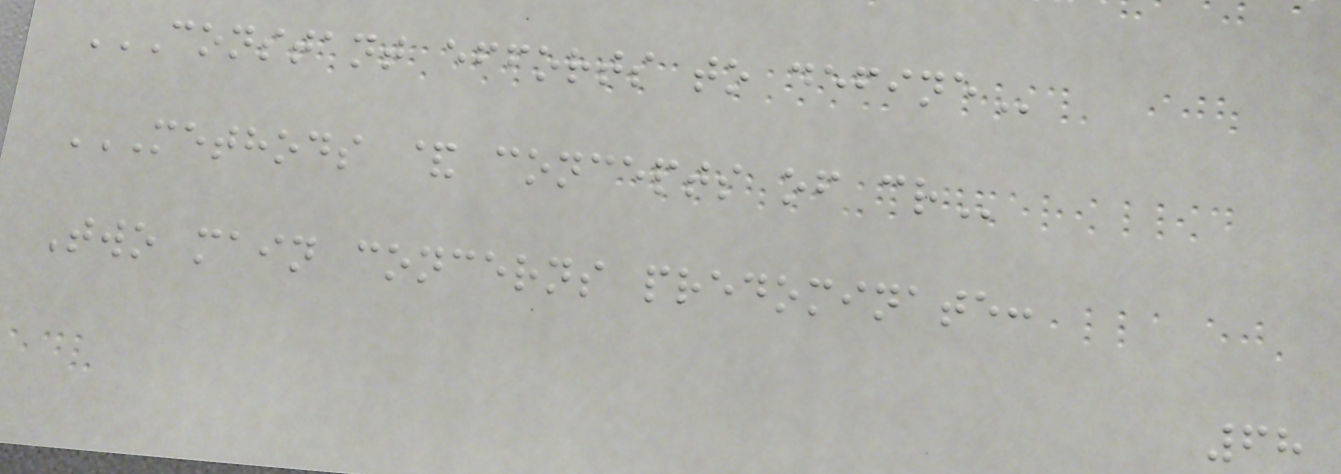CONSTANT EFFORTS TO DEFINE
METHODS & CONCEPTS OF CR
Two main concerns predominate:
68
